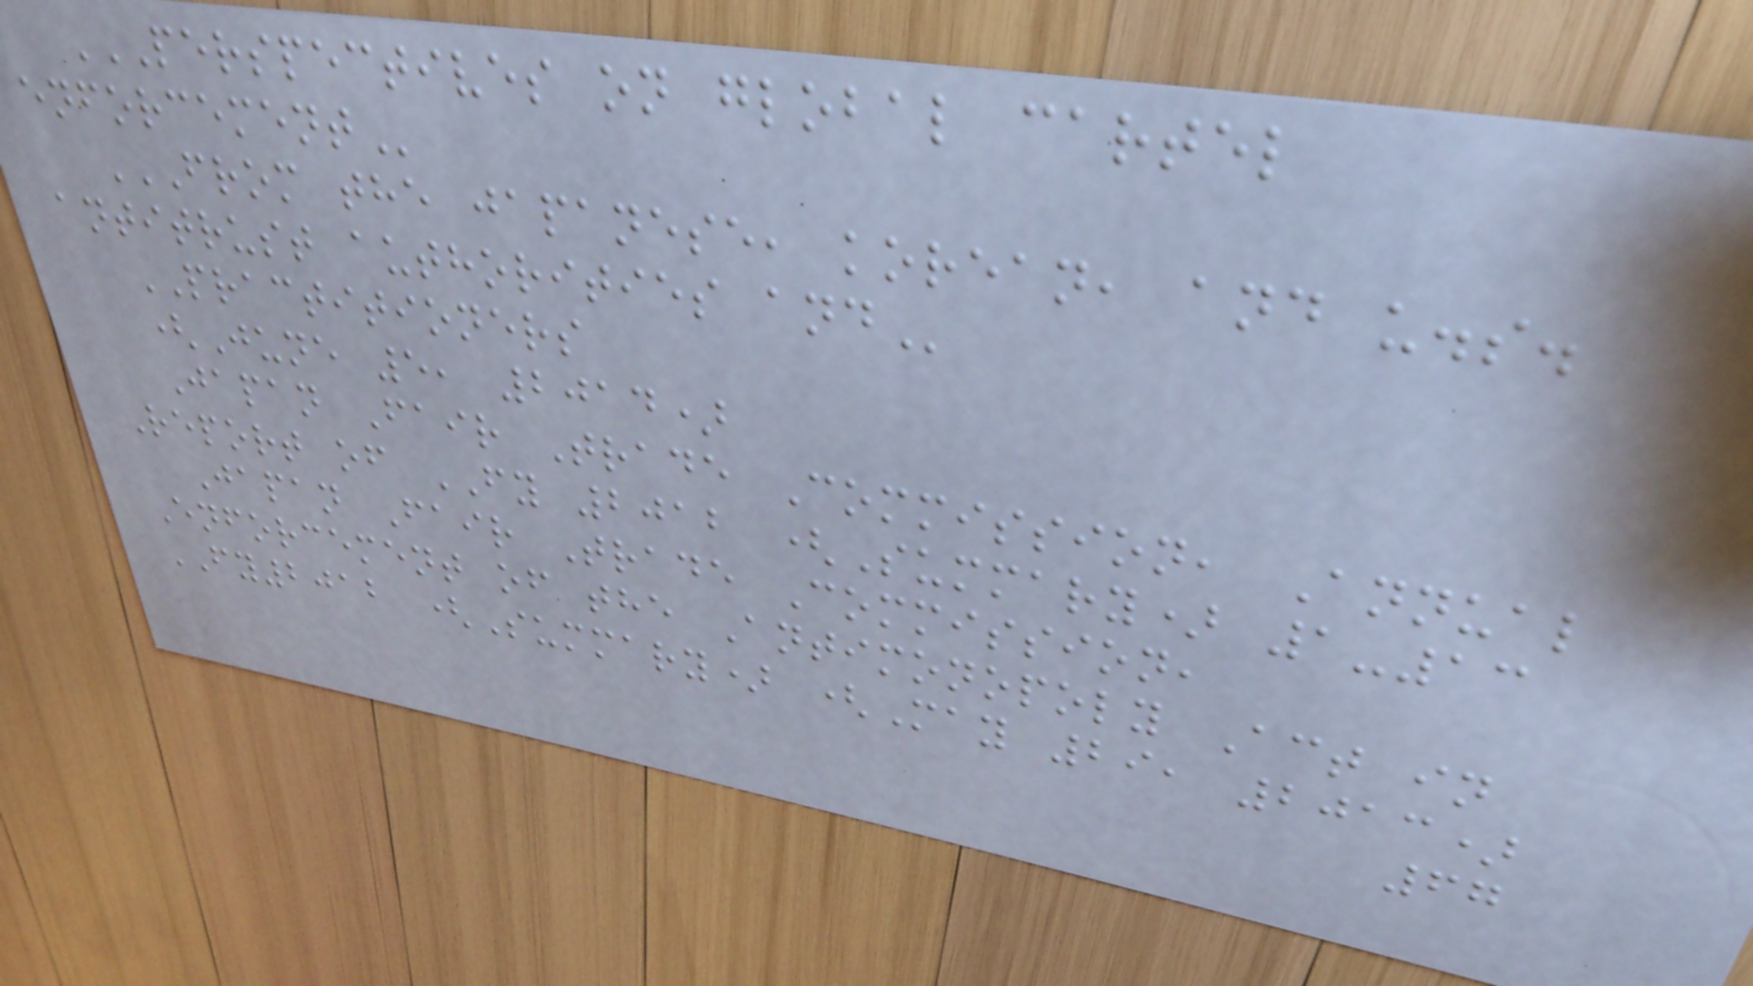PERSPECTIVES ON GLOBAL CARTEL
ENFORCEMENT
FROM THE JAPANESE, KOREAN, AND U.S.
ANTITRUST AUTHORITIES AND
PRACTITIONERS
(June 5, 2014)
Japan Fair Trade Commission, Annual
Report of FY 2012 (Summary) 1-13
Japan Fair Trade Commission,
Enforcement of the Antimonopoly Act in
FY2012 (Summary) (May 29, 2013)
67
